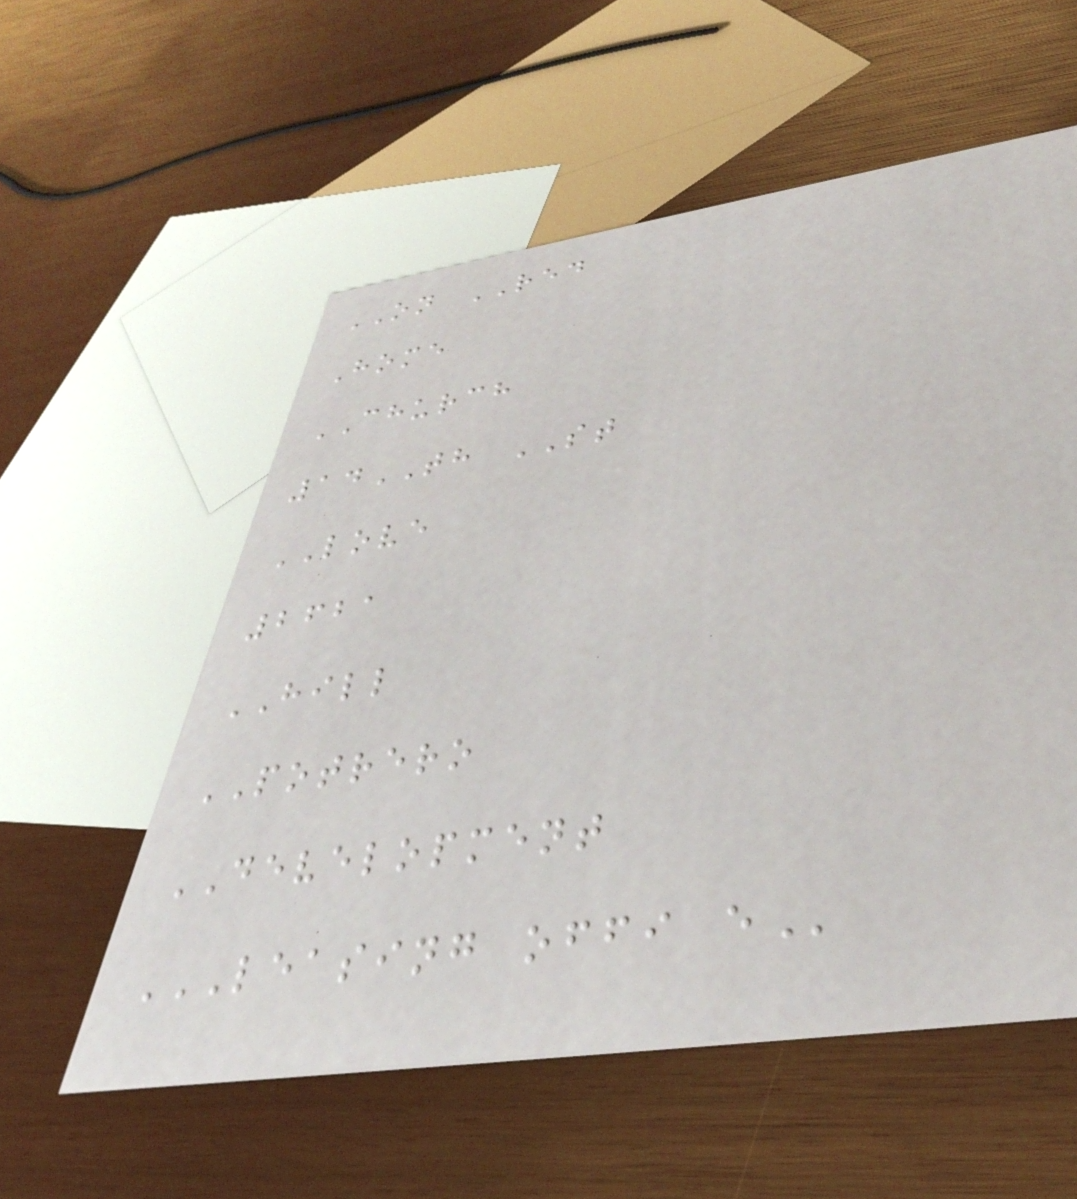ON RED
Home
CHURCH
14TH ST
LOVE
2621
HILL
POTRERO
DEVELOPMENT
LEASING OFFI E
